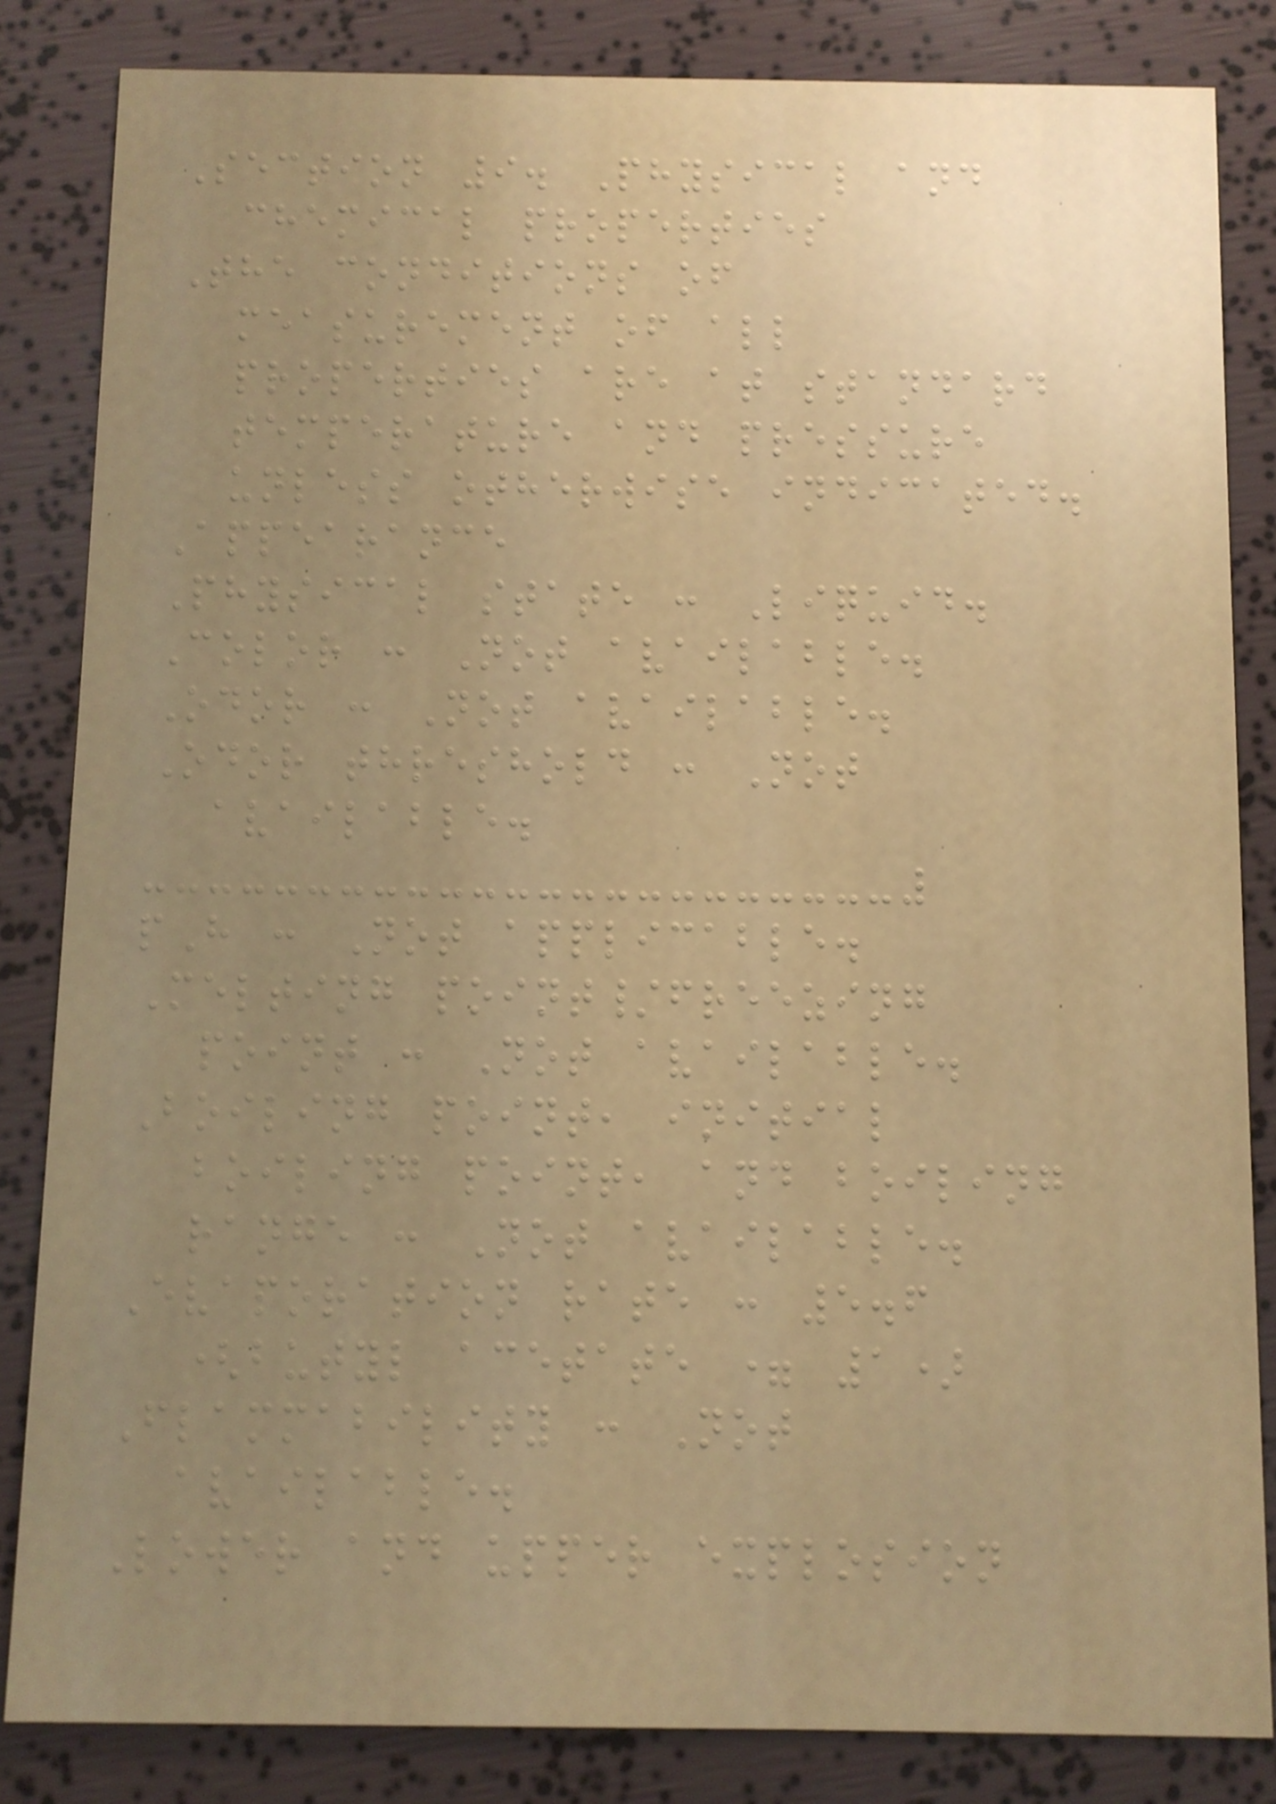Section 9. Physical and
chemical properties
The conditions of
measurement of all
properties are at standard
temperature and pressure
unless otherwise indicated.
Appearance
Physical state : Liquid.
Color : Not available.
Odor : Not available.
Odor threshold : Not
available.
pH : Not applicable.
Melting point/freezing
point : Not available.
Boiling point, initial
boiling point, and boiling
range : Not available.
Evaporation rate : 5.6
(butyl acetate = 1)
Flammability : Not
available.
Lower and upper explosion
